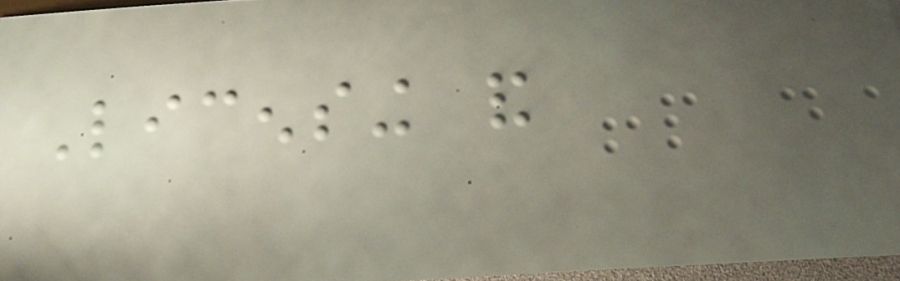Licensing and
